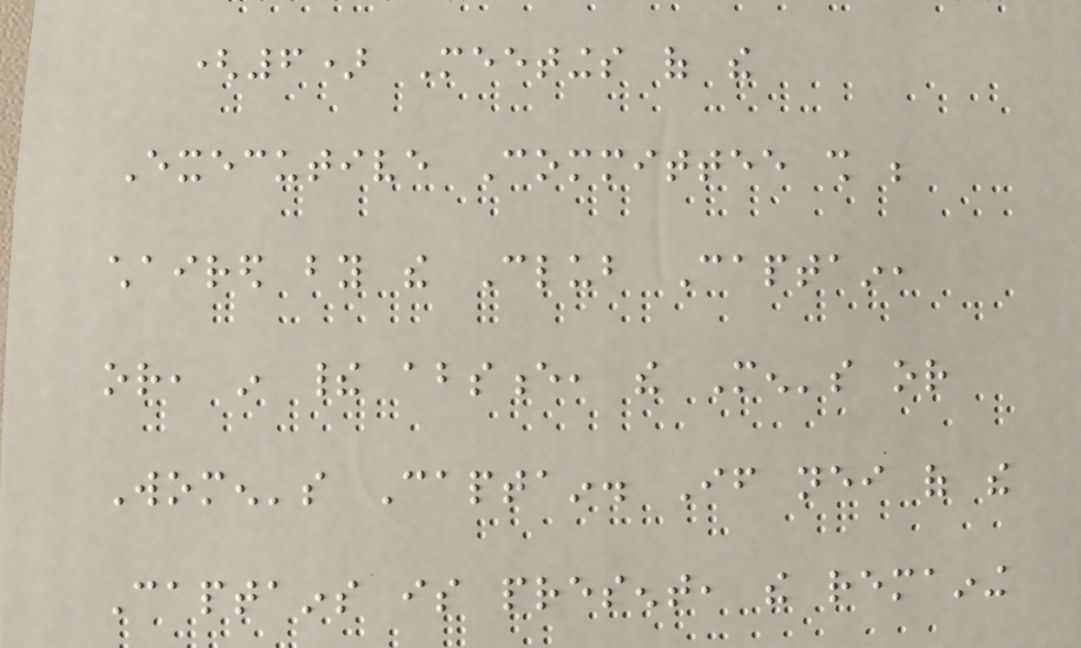(6) Meetings of the
Executive Committee shall be
chaired by the Club Captain,
or, in their absence, the Men's or
Women's Captain. If neither of the
Captains is present, the remaining
